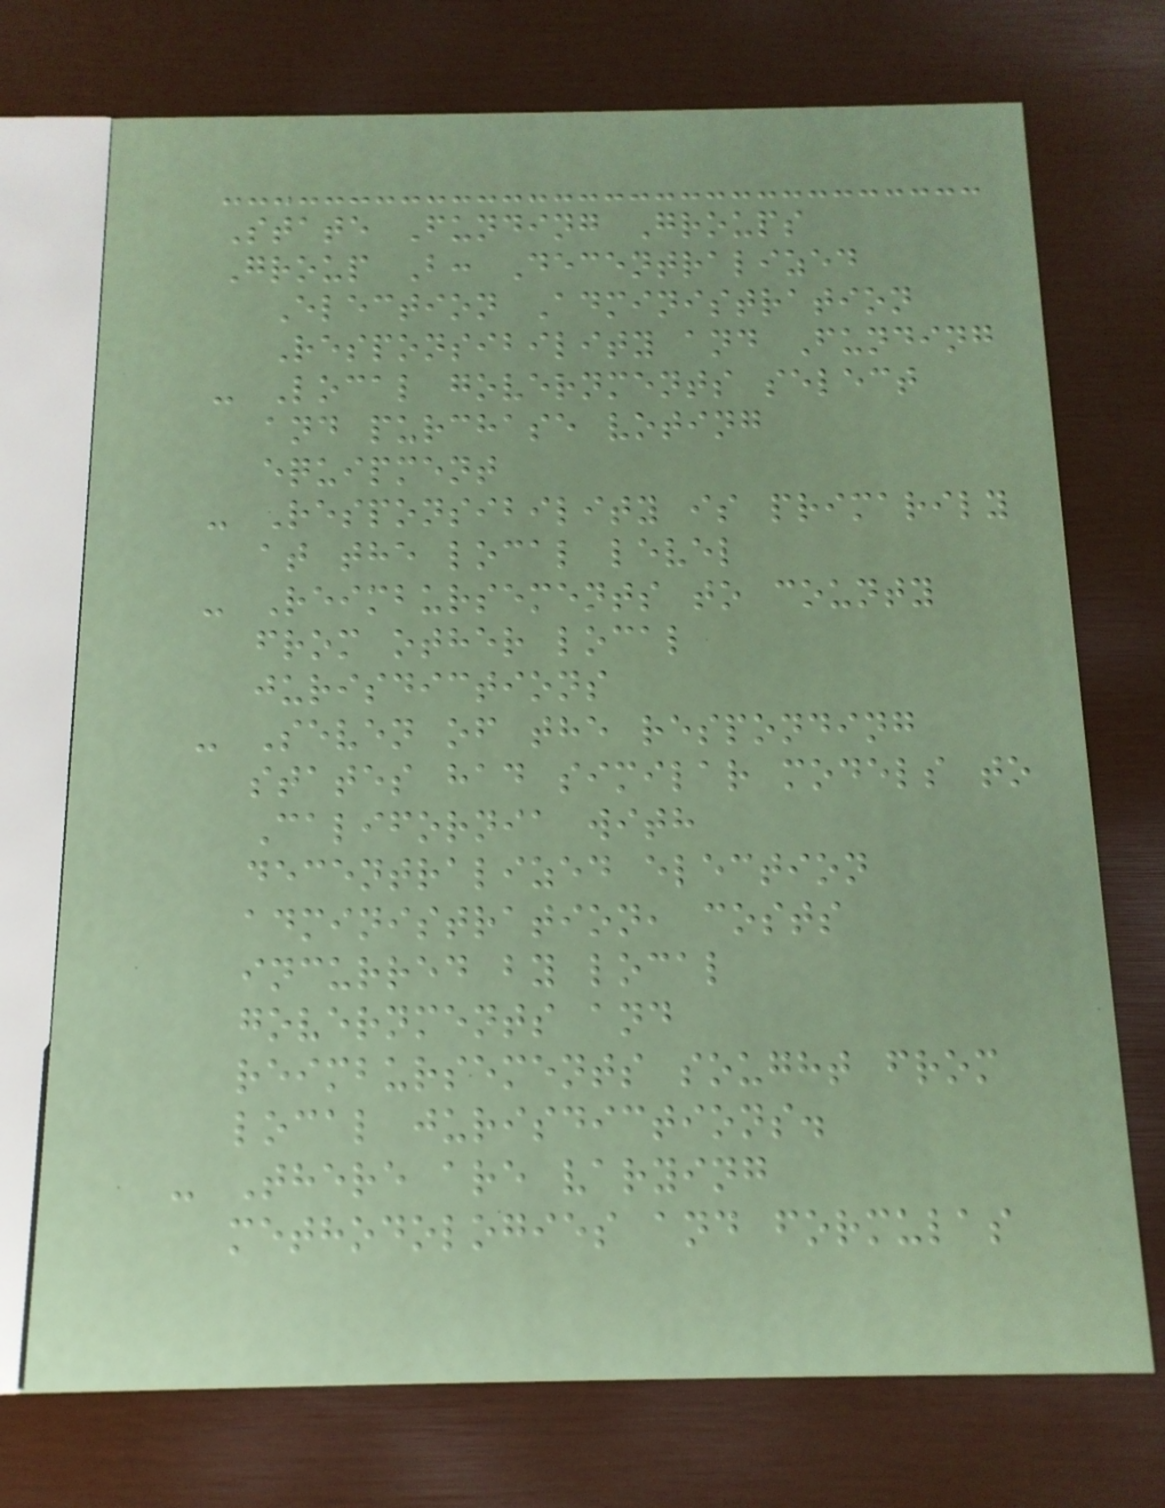State Funding Groups
Group B: Decentralized
Election Administration
Responsibility and Funding
- Local governments select
and purchase voting
equipment
- Responsibility is primarily
at the local level
- Reimbursements to county
from other local
jurisdictions
- Seven of the responding
states had similar models to
California with
decentralized election
administration, costs
incurred by local
governments and
reimbursements sought from
local jurisdictions.
- There are varying
methodologies and formulas
